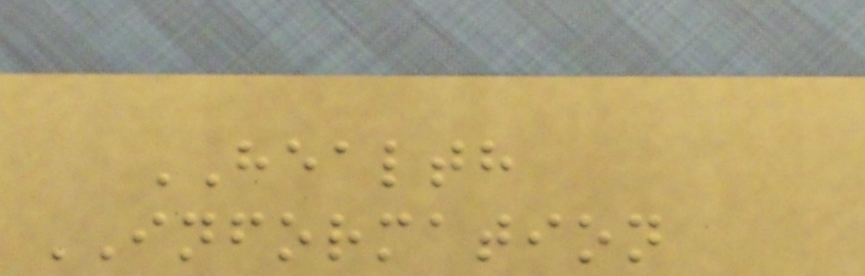HEALTH
INFORMATION
